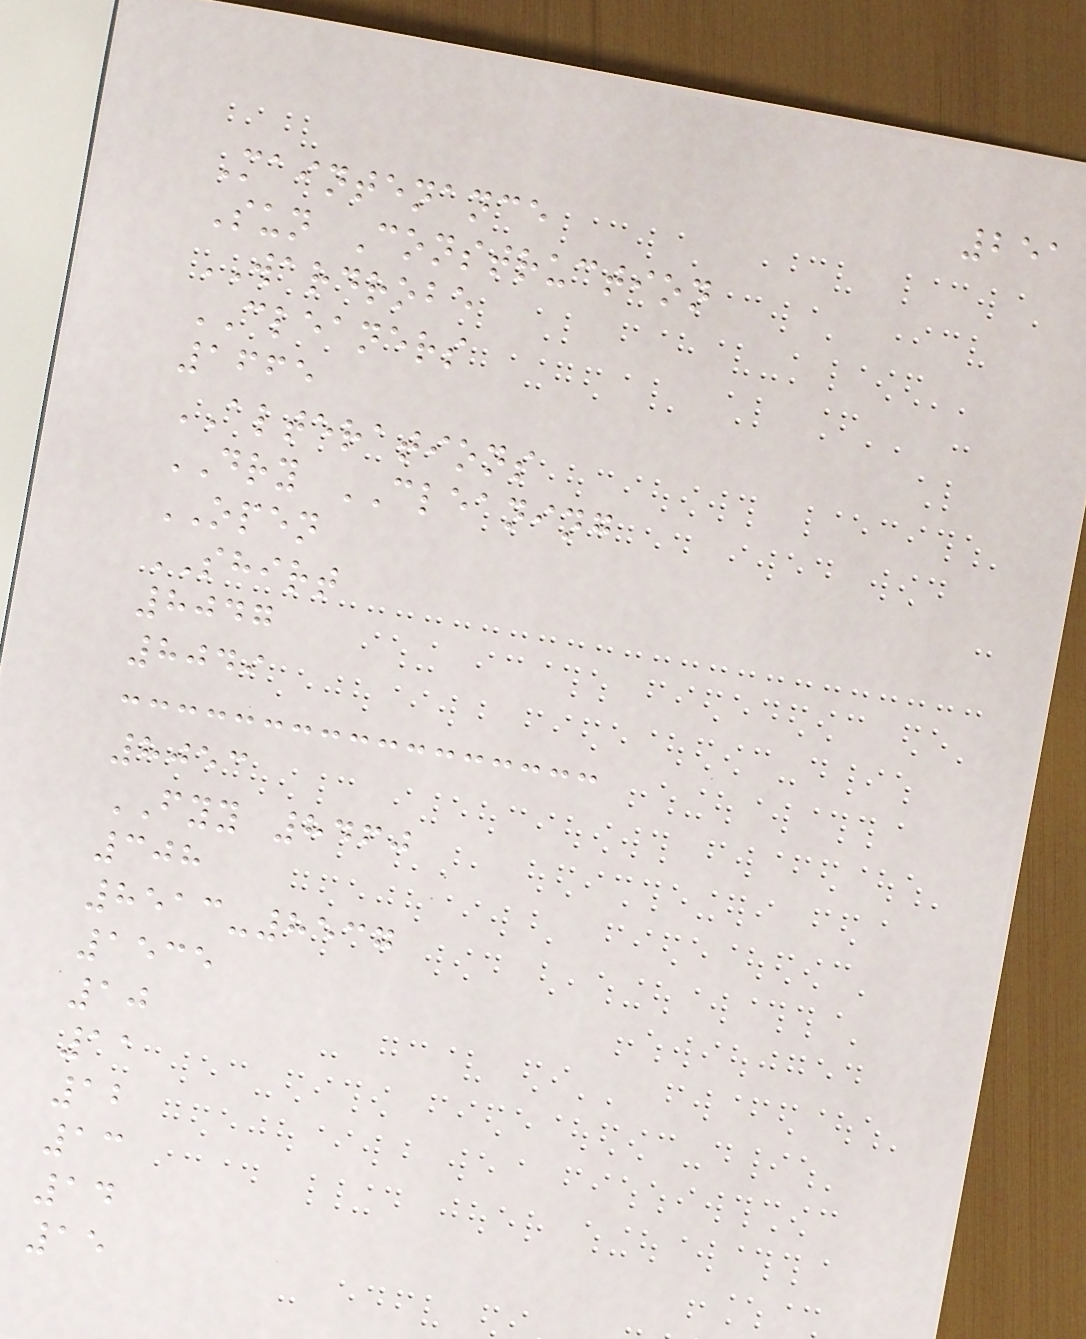251
Maintenance
Sun Construction
WARDROBE
CLEANERS
1665
ALTERATIONS
DRY CLEANING
OPEN
SHIRT
8047
8049
8053
FYY 8460
308
8513-8537
1535
10
11
12
13
14
15
